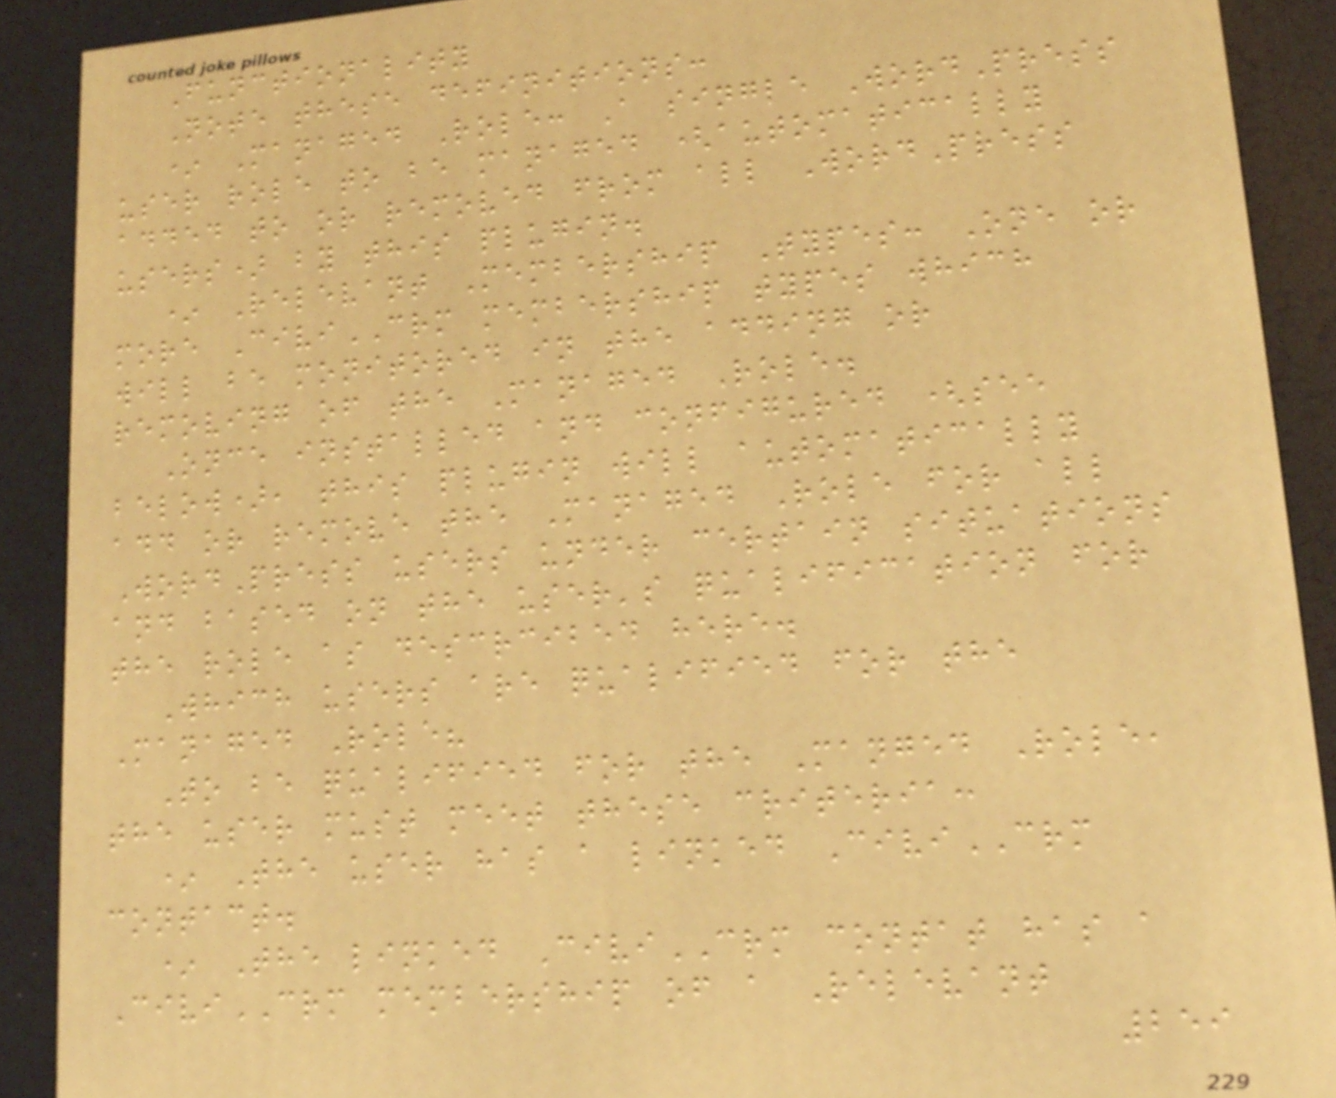Functionality
Note these definitions:
* Managed Role: A single WordPress
user role to be managed (automatically
added to or removed from all WordPress
users) by this plugin.
* Relevant Membership Types: One or
more CiviCRM membership types which
will be monitored in the adding or
removing of the Managed Role.
Once installed and configured (see
below), this plugin will automatically
add or remove the Managed Role for all
WordPress users under certain situations
and based on the user's qualification for
the role as descrcibed here.
Which users are qualified for the
Managed Role?
To be qualified for the Manged Role,
the user must meet these criteria:
* The user has a linked CiviCRM
contact.
* The linked CiviCRM contat has a
CiviCRM membership of a Relevant
259
